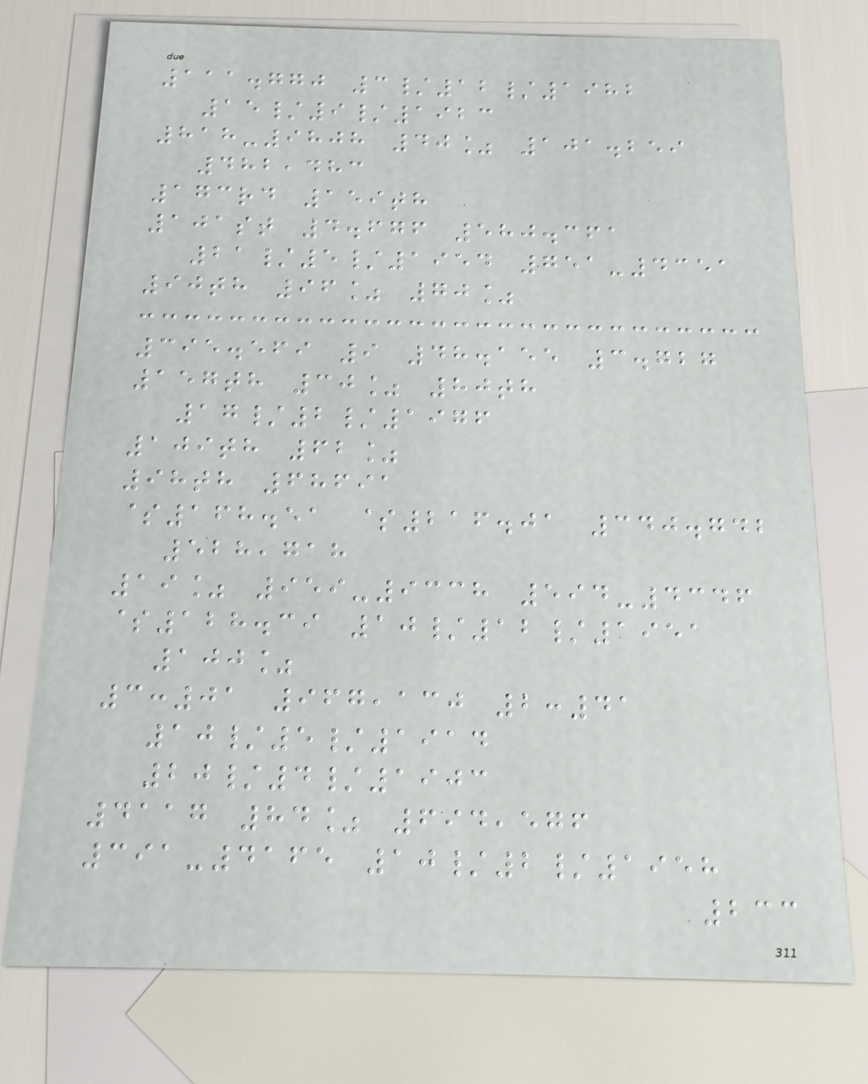111.770 3/12/1982
15/9/1923
818-9808 40% 101.259
482,483
173rd 159th
101st 4.676 580.361
21/5/1954 751-4351
90th 96% 70%
395.569 9 48.155 3.727
157th 30% 80th
17/2/1976
109th 62%
98th 68691
$168.51 $216.01 340.742
528,718
19% 959-9338 594-4346
$128.39 10/12/1951
100%
3:01 967,130 2:41
10/5/1914
20/4/1903
4117 84% 694,576
391-4165 10/2/1958
233
